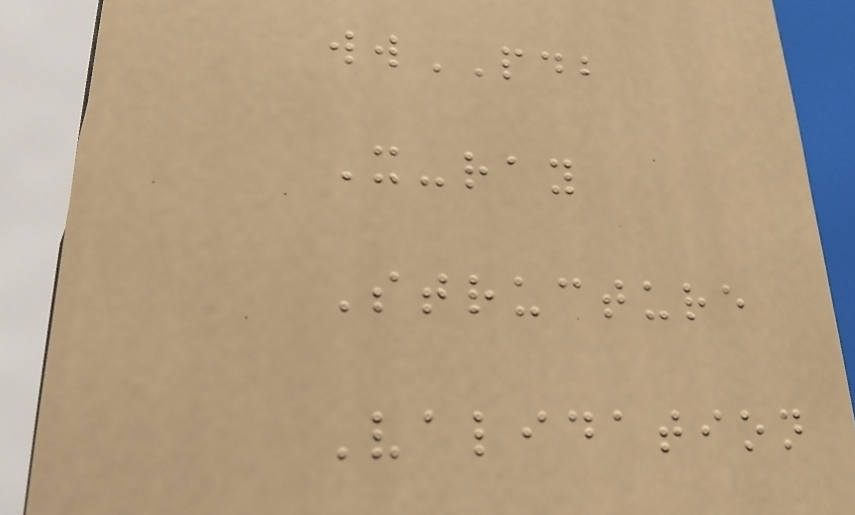wwPDB
X-ray
Structure
Validation
